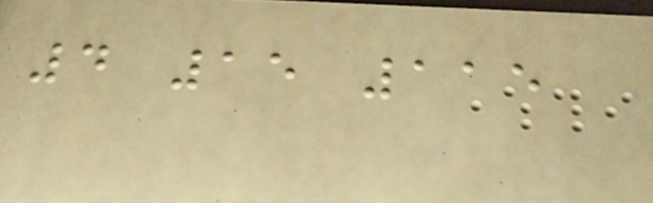4 15 115
